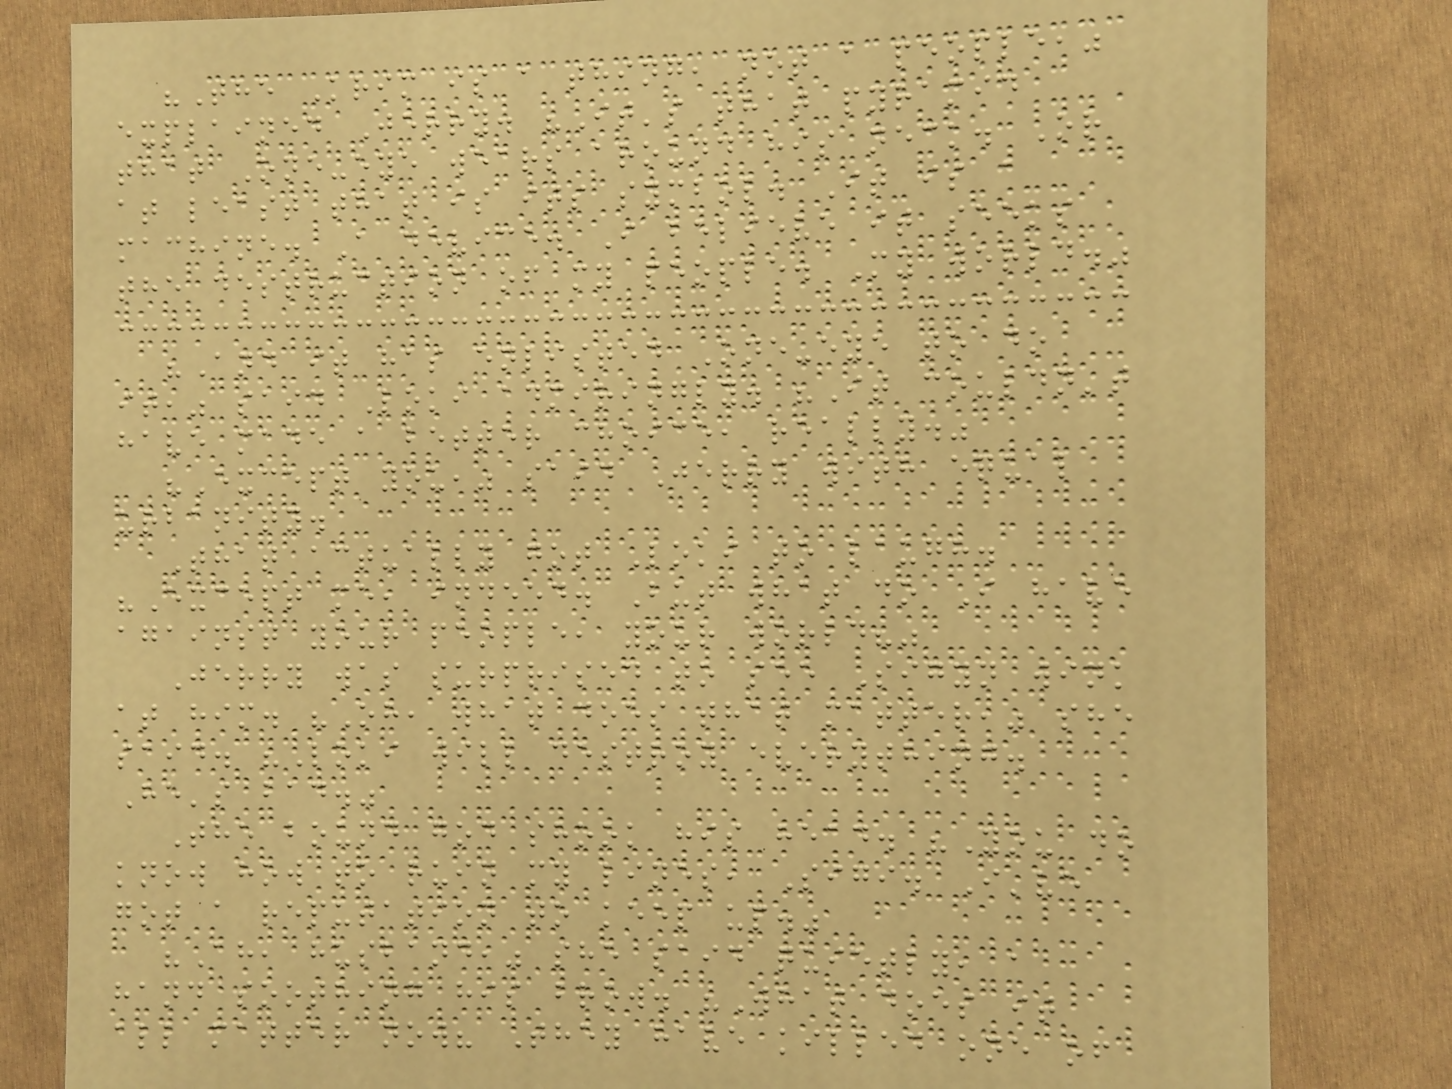"The Krim is a thing, not a people,"
explained Jerry. "It's that pyramid
that One-eye wears around his neck. Or
at least that is its symbol. It is a
machine. A device. I believe it seeks
the destruction of my people. My world."
"And it has enlisted One-eye to do
it," said Loki admiringly. "It couldn't
have made a better choice, really."
"Except you," said Jerry with equal
urbanity.
That actually got Loki to laugh.
"Except me, indeed. But what do I have
against your people, your world?"
Jerry was surprised to see Sigyn wink
at him. "Oh, what does that matter," she
said. "Loki will destroy everything.
He's bad."
The bound god shook his head. "You do
know how to ruin my lines, Sigi. I've
got a reputation to keep up."
"Ah, husband," she said quietly, a
hand soothing his brow. "What does it
all matter now? They have killed one of
